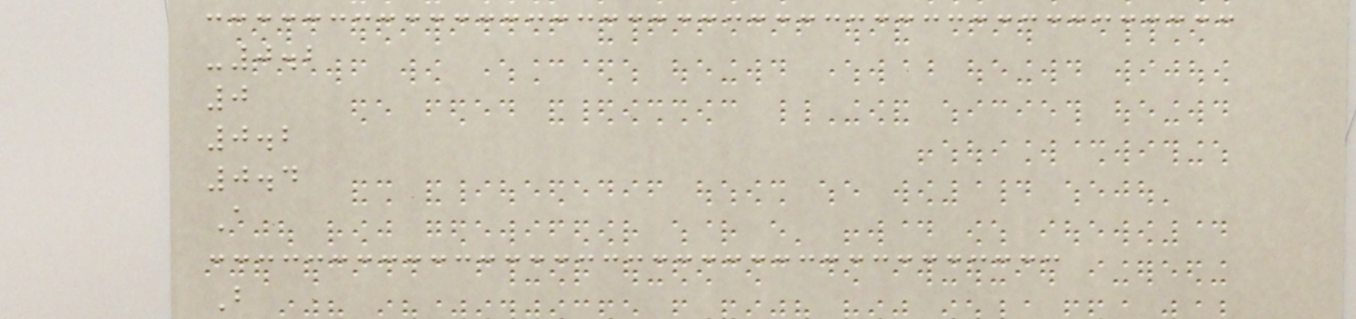-0.2
0
0.2
0.4
A
B
